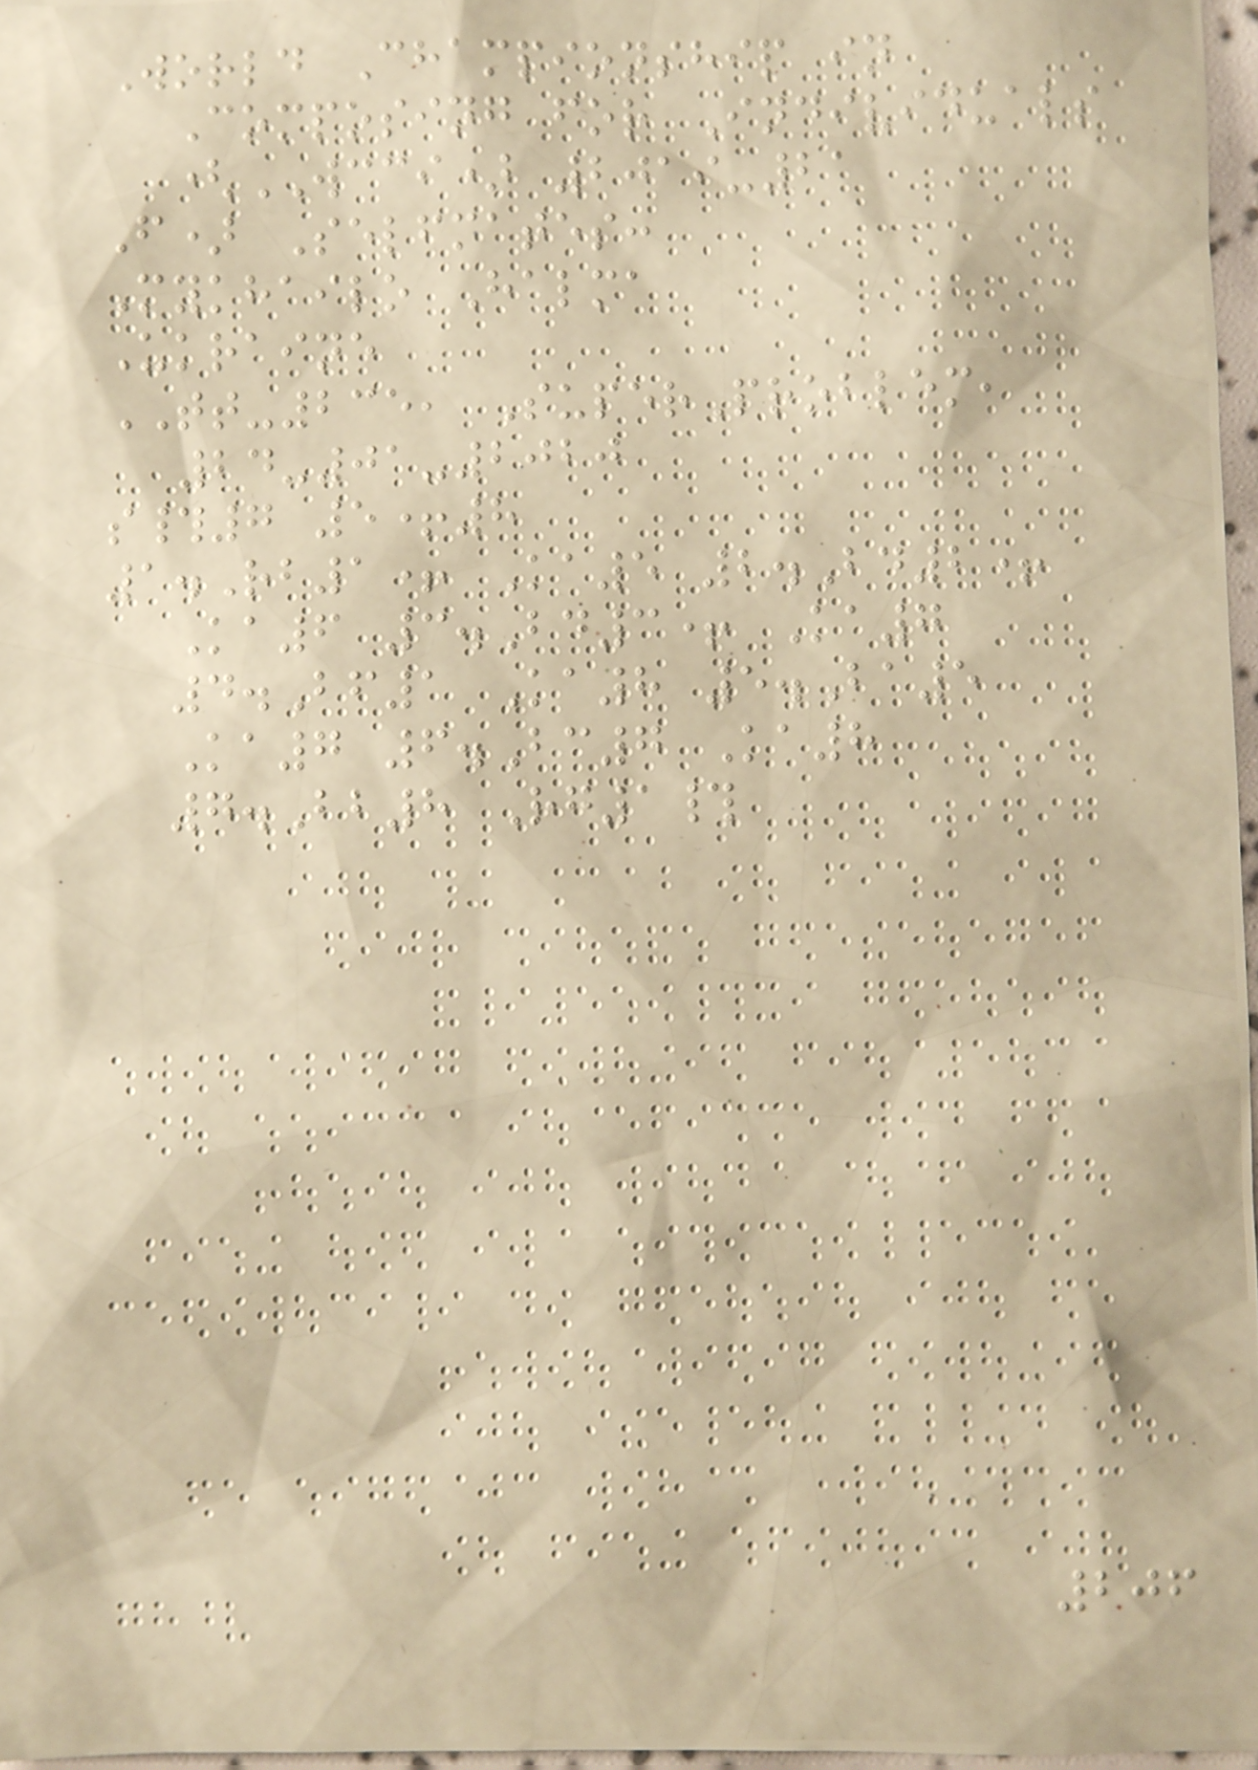World Championship in
Composing for Individuals
(WCCI) 2019-21
F) Selfmates:
Mykhailo Halma
Ukraine
TT-235, SuperProblem,
24-01-2020
s#7 5+8
1.Rb1+ Ka5 2.Bd2+
Ka6 3.Bd3+ Ka7
4.Bf1 Ka8 5.Ba5
Ka7 6.Bc7 Ka8
7.Bb8 Rg1#
206
